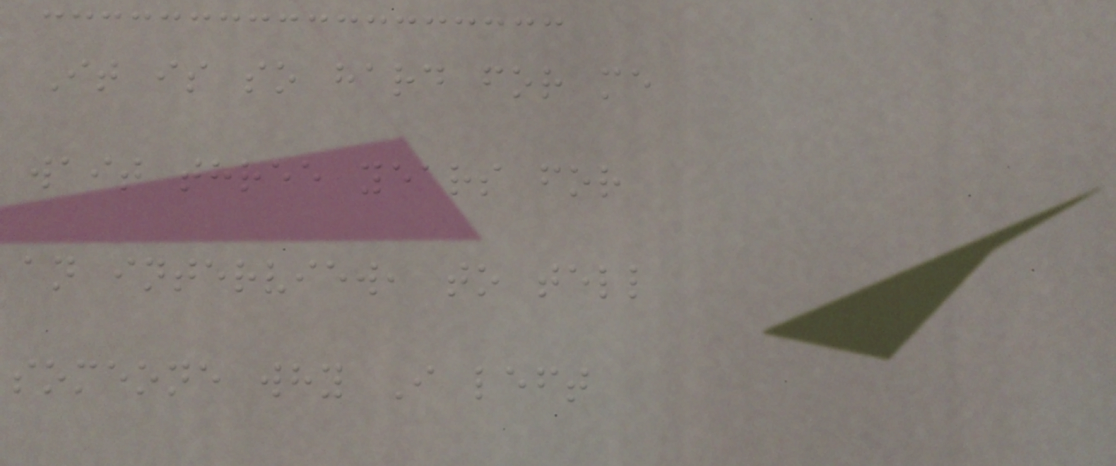It is so hard for me
wait three years for
an interview, to tell
someone why I left
